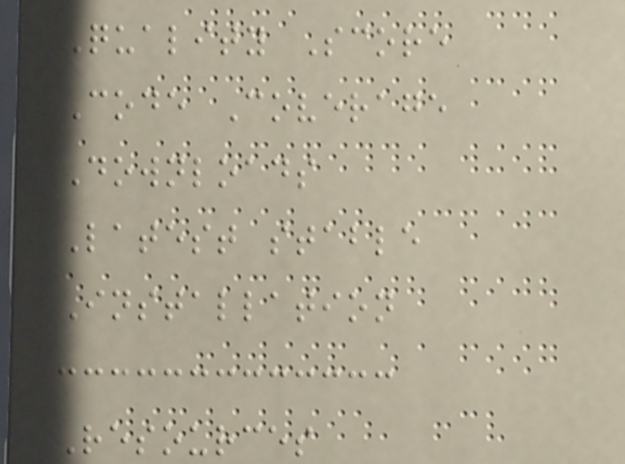Quality Score
Code Coverage
Downloads
Latest stable
Installation
Resources
